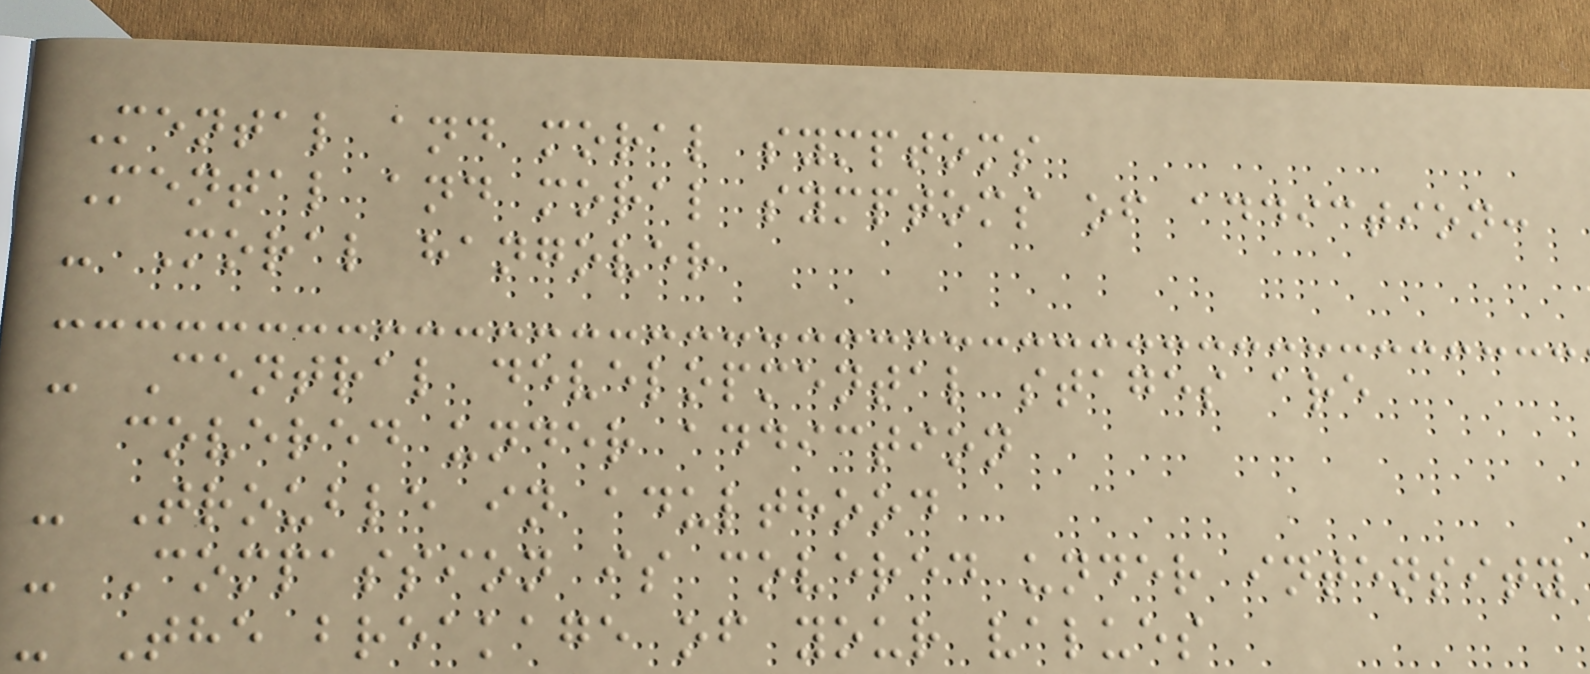Mental and moral symptoms
Mental and moral symptoms of addiction:
- Moral hangover
- Central developmental stages are
covered under addiction
- Trouble in adulthood
- Compassion is covered under intensity
- The breakage of your values
